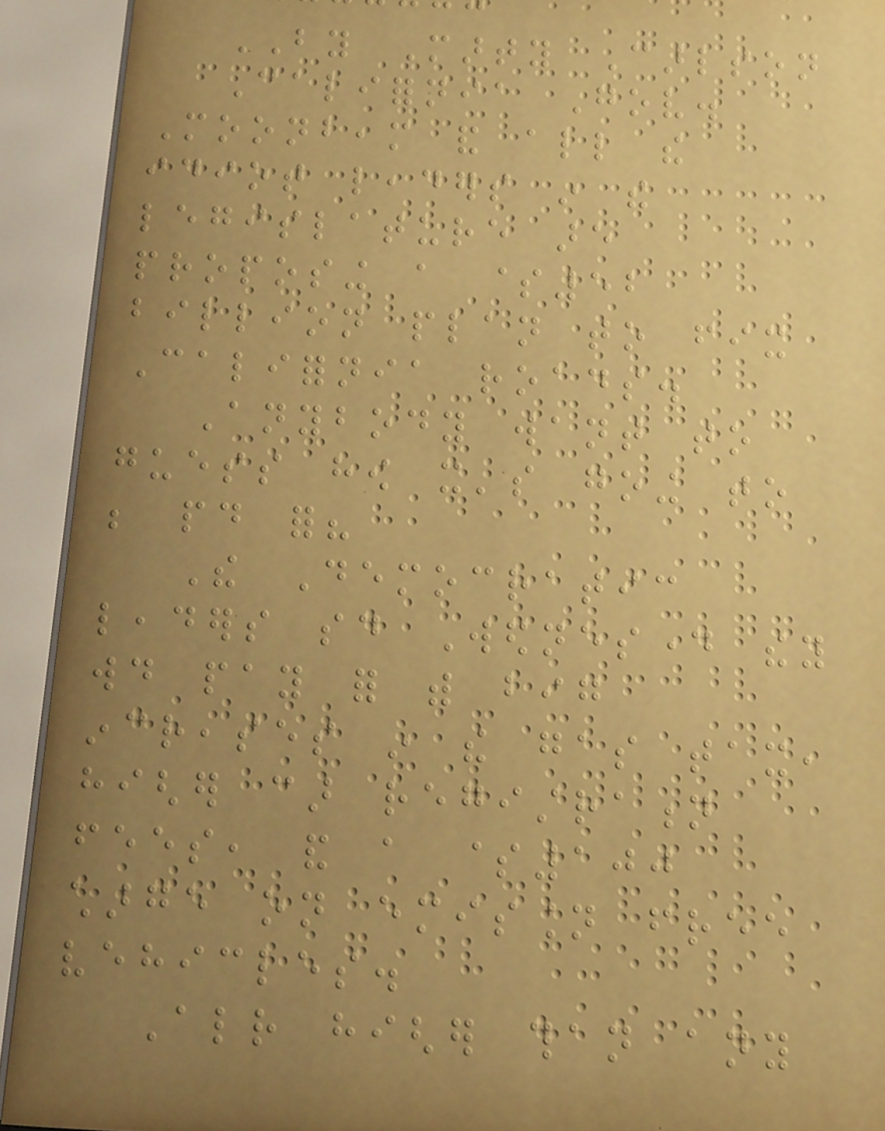BY Marty Carlson
California Gov.
Moonbeam and all the
idiot leaders in the
legislature are
proposing a $52
billion plan to fix
California roads.
Anybody want to
guess how it's going to
be paid for?
The Democratic
leaders said Wednesday they
would pay for with big
increases in the gas tax,
higher car registration
fees, and a $100
charge on emission free
vehicles.
Already higher than any
